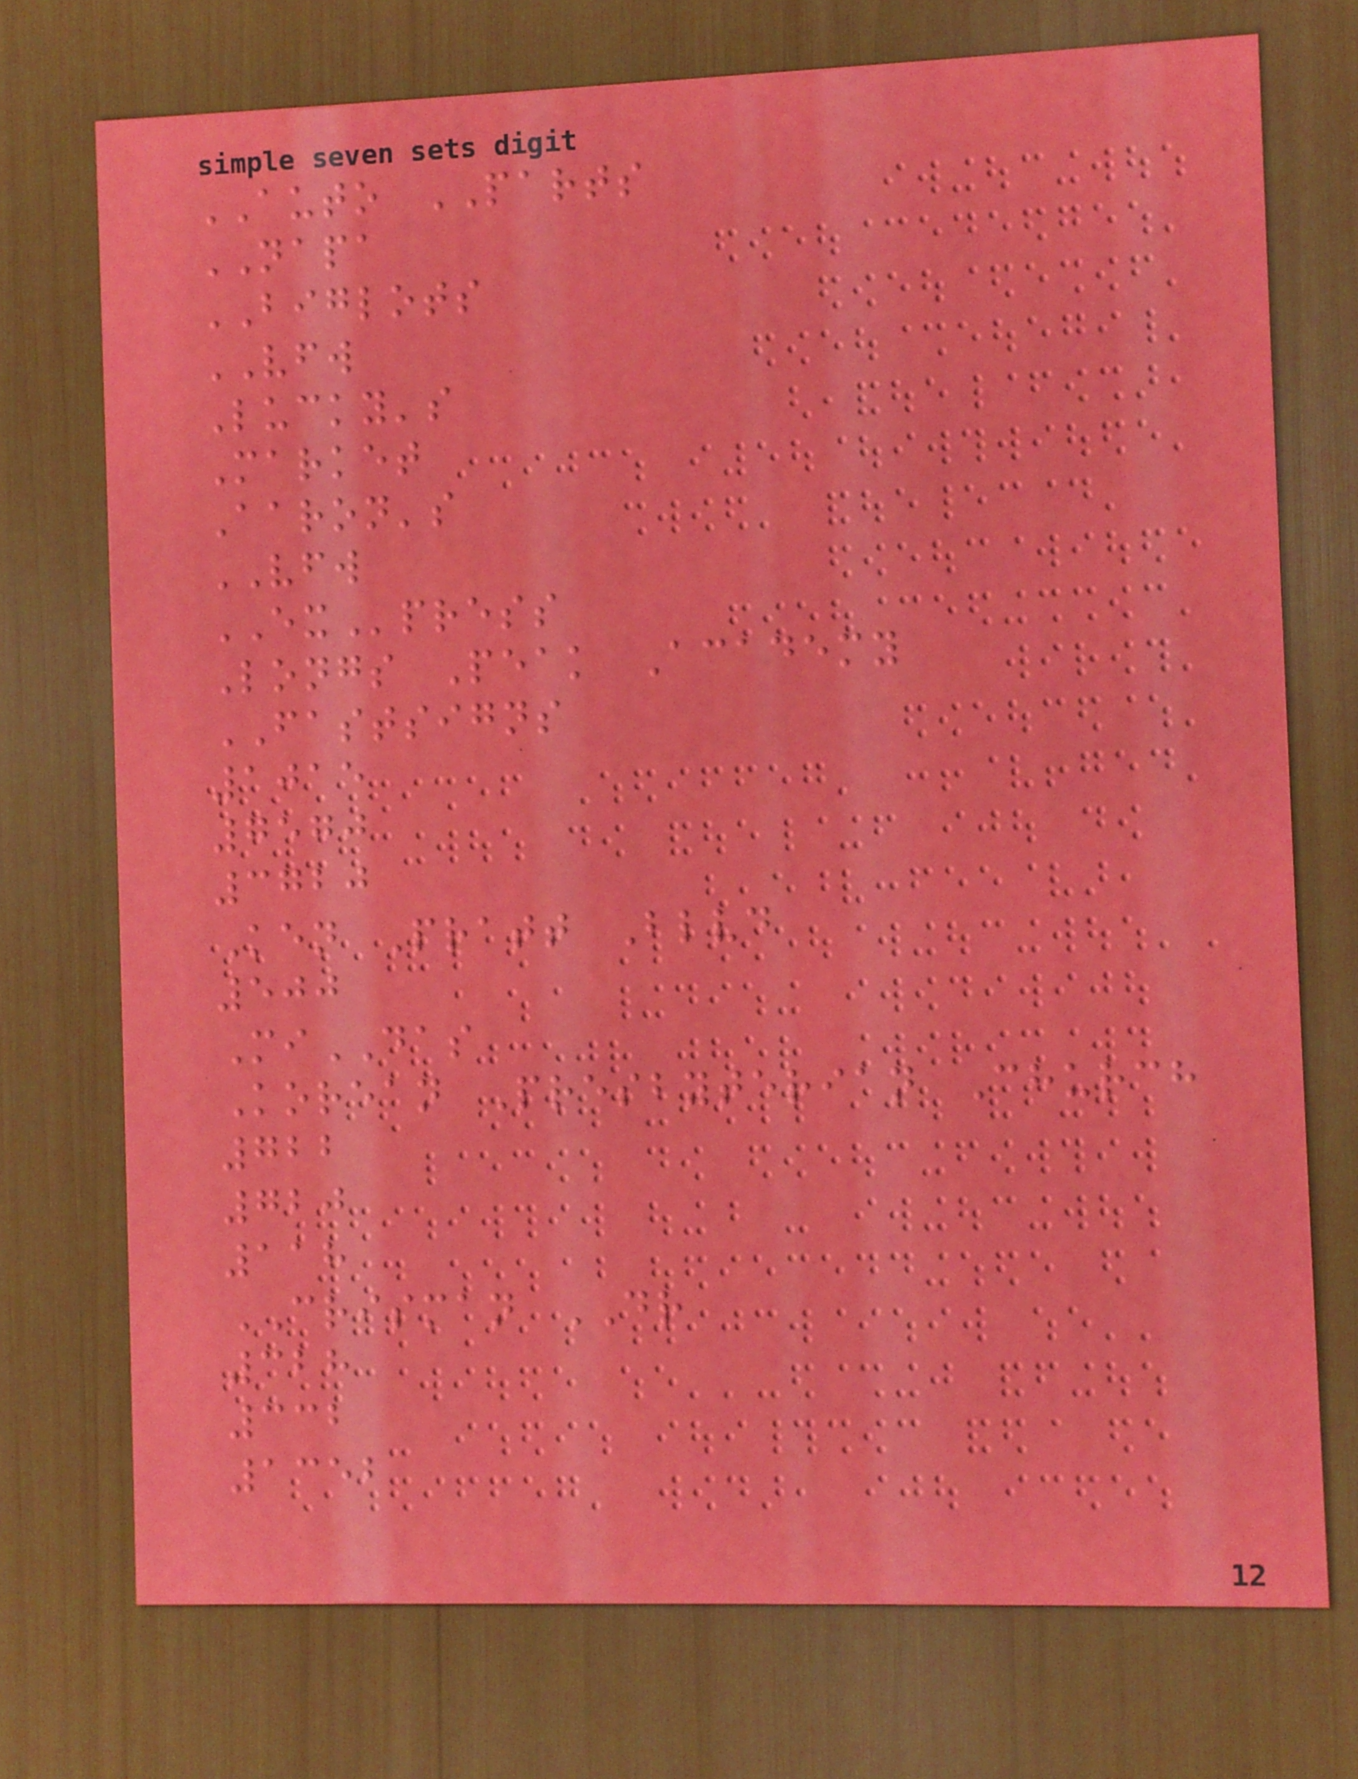AUTO PARTS
NAPA
BIGLOTS
VFW
Lucky's
Market
Aaron's
VFW
EXpress
Longs Peak Academy
FASTSIGNS
1015
7570
3720
Ken Pratt Blvd
500
MiDAS
Korean Presbyterian Church
722
720
118
CRISMAN DR
328
332
1352
